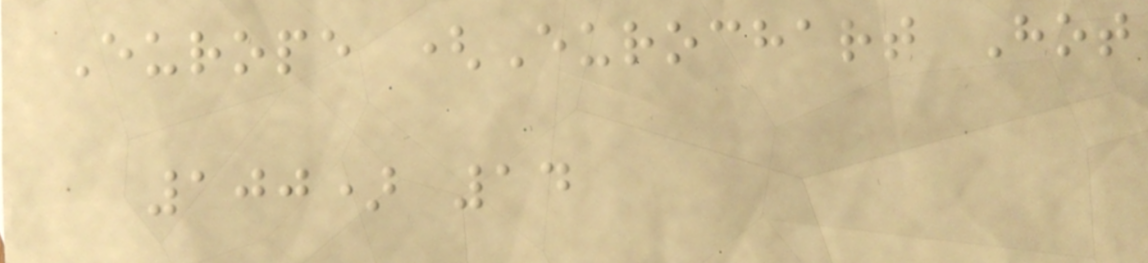Europe (Eurochart Hot
100) 14
